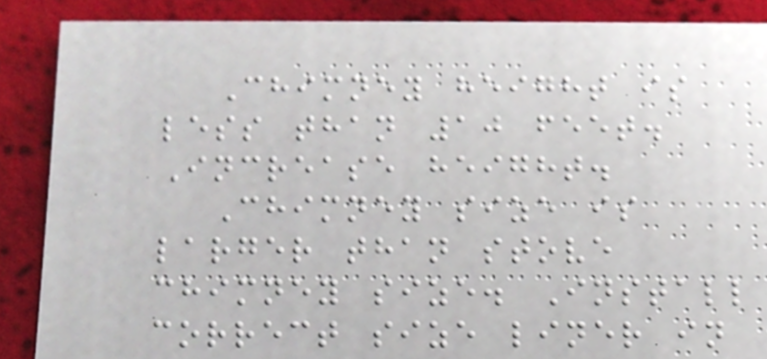Chimney height is
less than 10 feet.
Increase height.
Chimney size is
larger than stove
chimney size. Install
correct size liner in
